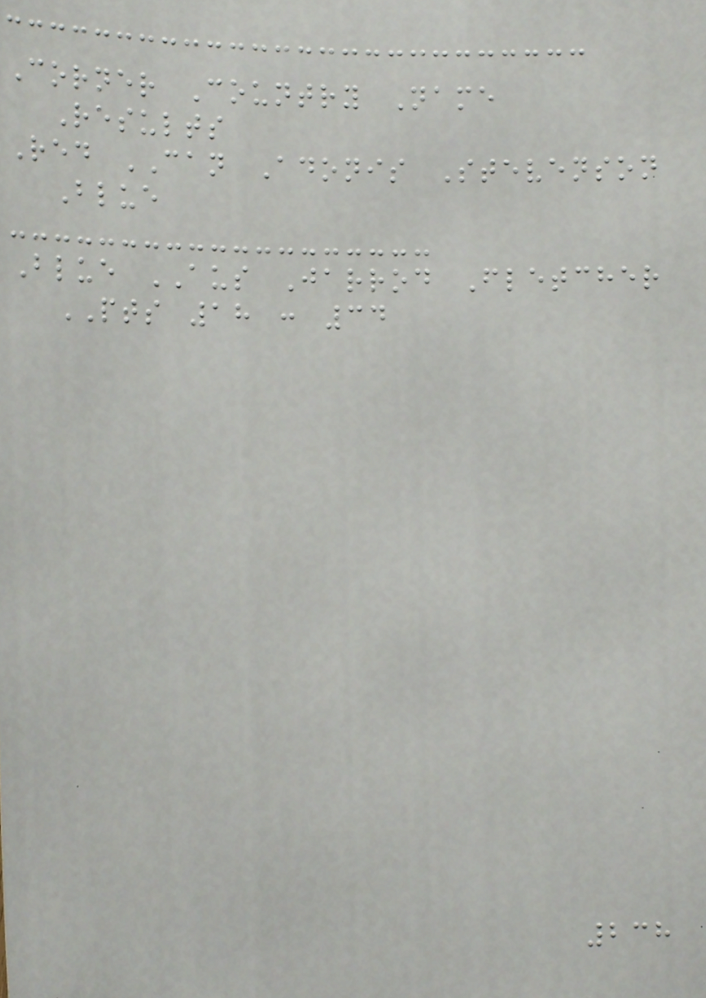Corner Country Name
Results
Red CAN Adonis Stevenson
Blue
Blue AUS Jarrod Fletcher
PTS 18 : 34
238
